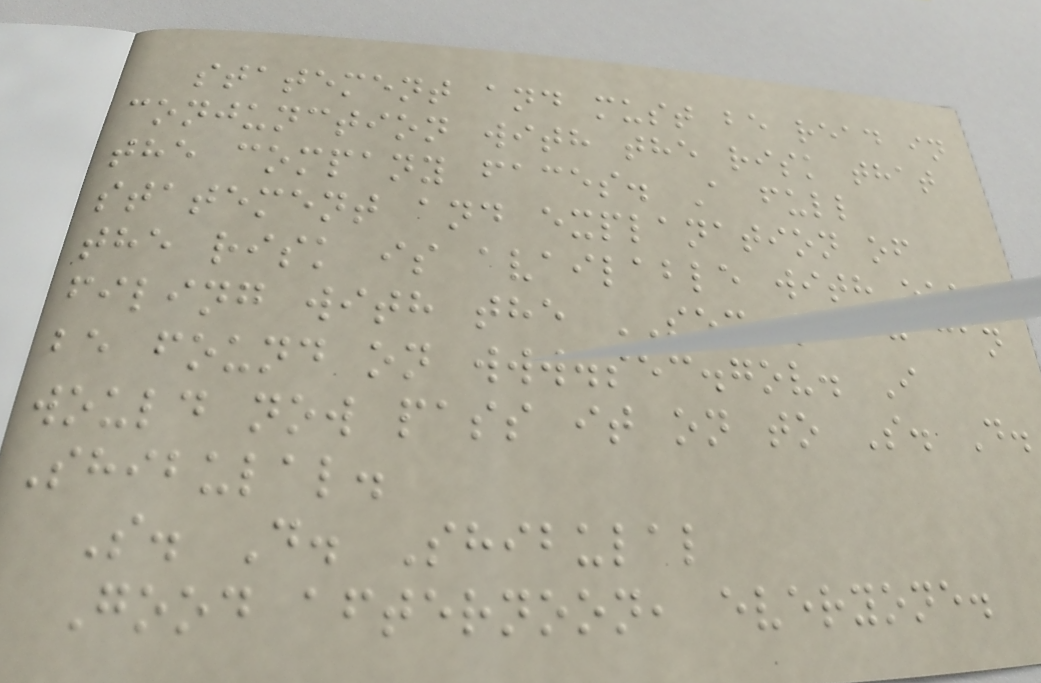statement and must be read in
conjunction with the risk that
the company faces. A full
statement and explanation of
the risk is available with our
filing with the SEC which can
be found on www.sec.gov. I
would now pass it on to S. D.
Shibulal.
S. D. Shibulal
Good afternoon, everyone.
